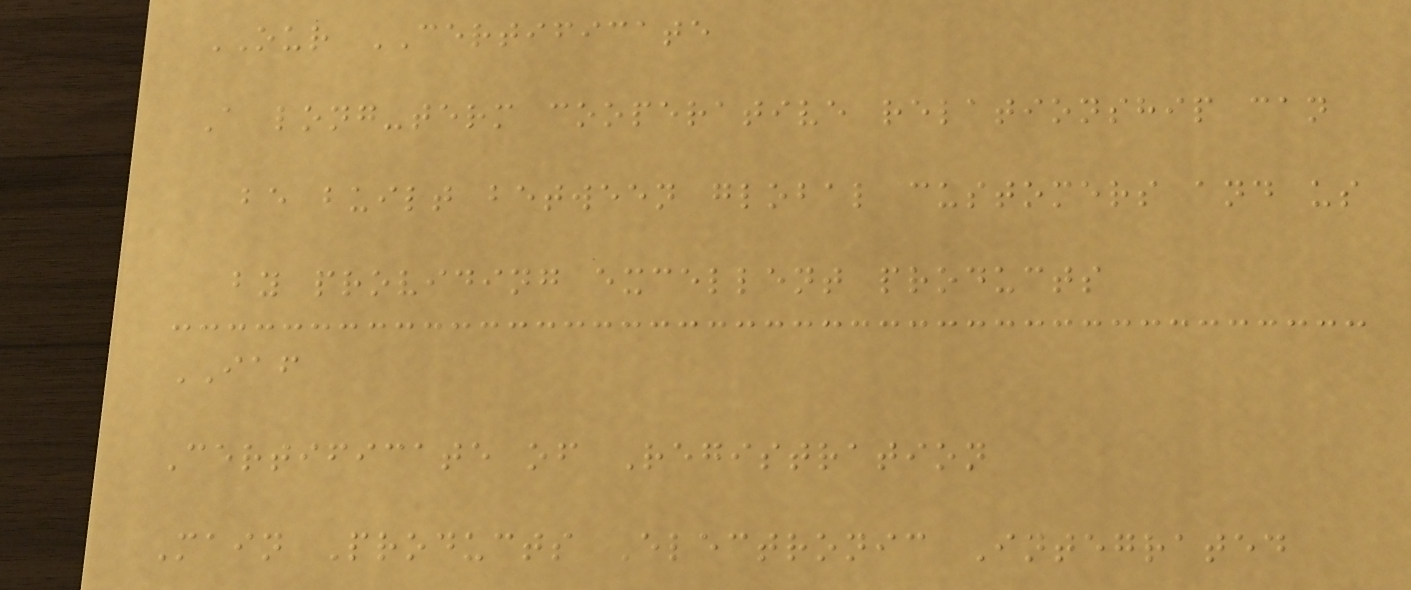OUR CERTIFICATE
A long-term cooperative relationship can
be built between global customers and us
by providing excellent products
IAF
Certificate of Registration
Main Products Electronic Integrated
